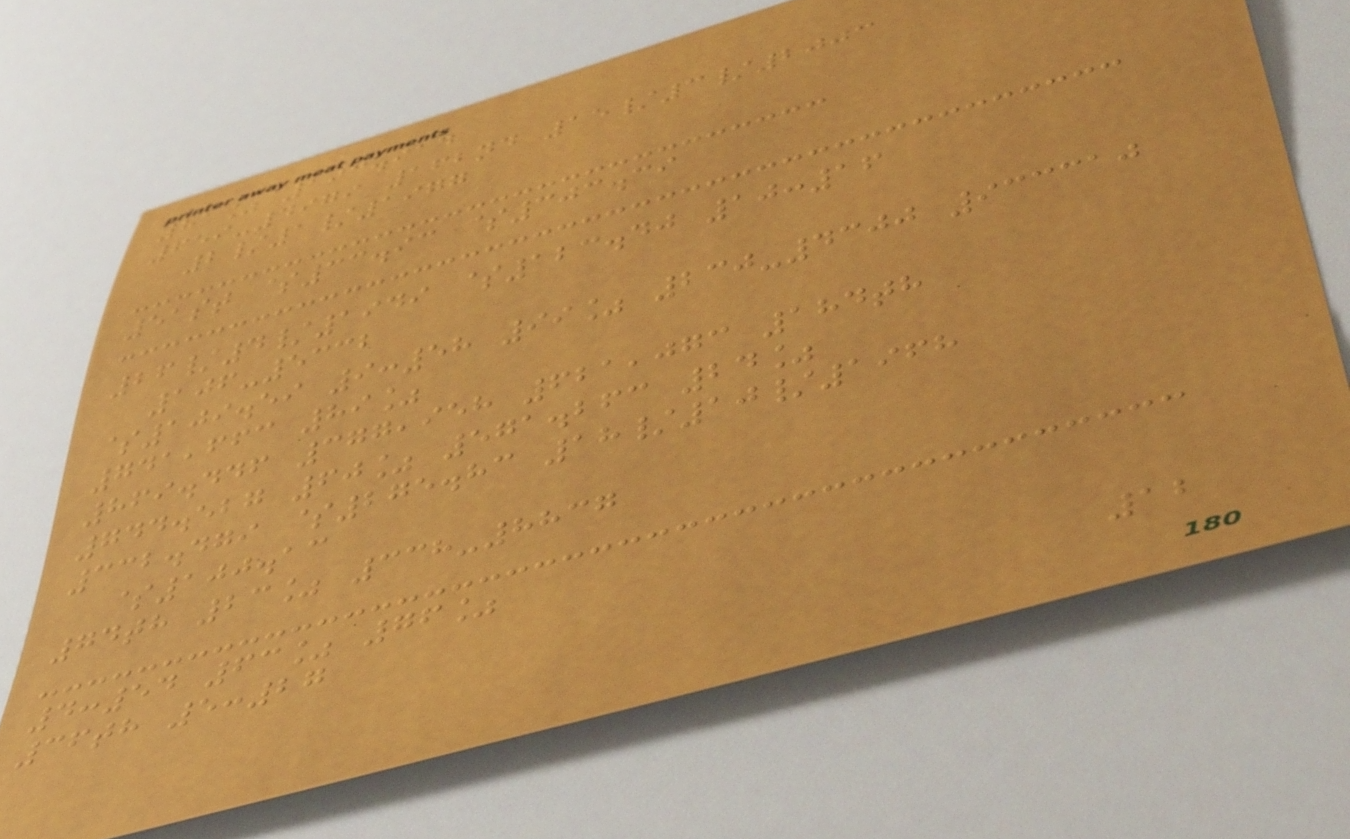81% 193.914
659-4979 162nd 15/3/2003
2/1/1977
51st $33.93 $303.39
26/4/1949 $123.40 10:16
106-5332
$109.59 9:58 99% 230-4300 933310
741,663 89%
869.446 377,958 621,073 184th
744.527 60% 571.263 24%
332.479 $275.83 18/10/1968
$100.13
74th 23% 338-8837
4:54 63% 76%
36th 5:27
12
